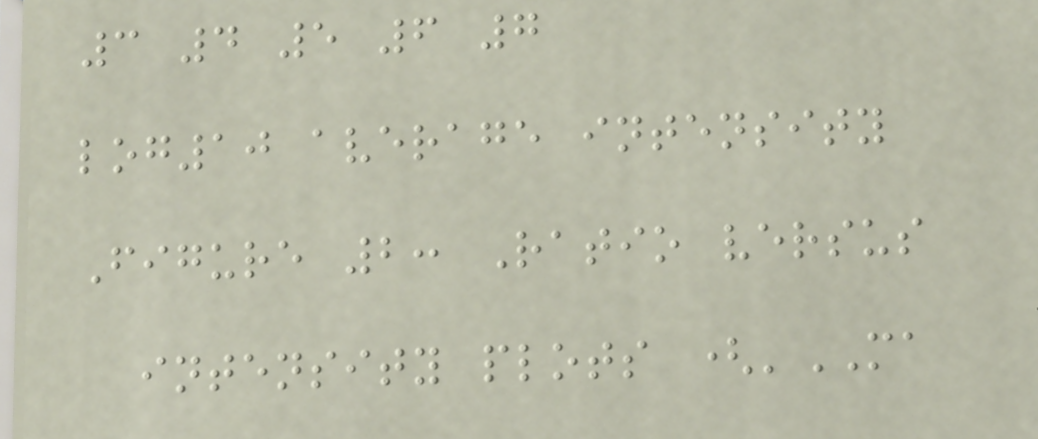3 4 5 6 7
log10 average intensity
Figure 2: Ratio versus
intensity plots ('MA
